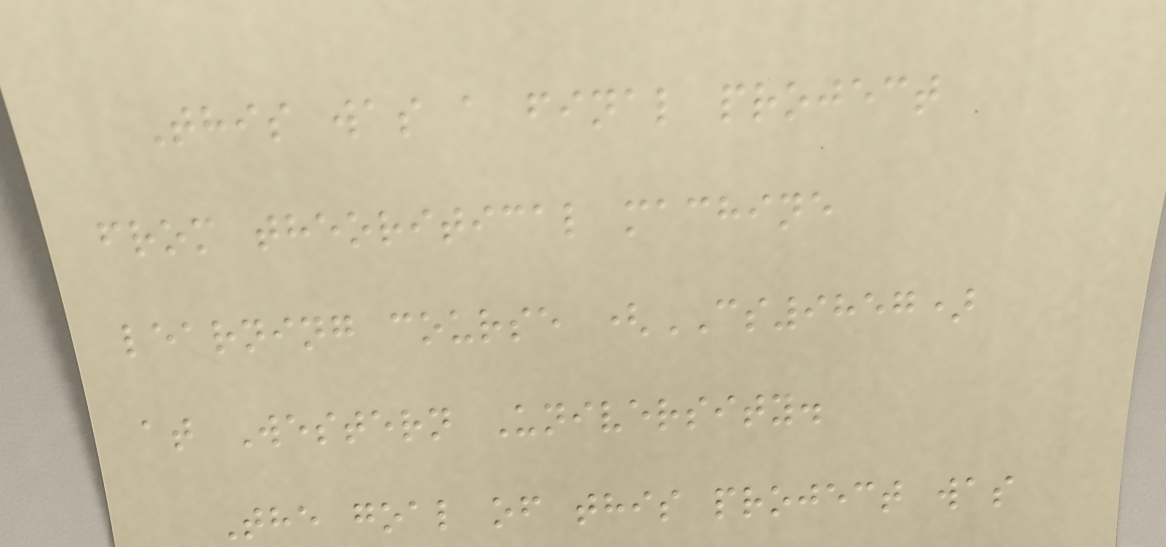This was a final project
from theoritical machine
learning course (CS9857)
at Western University.
The goal of this project was
